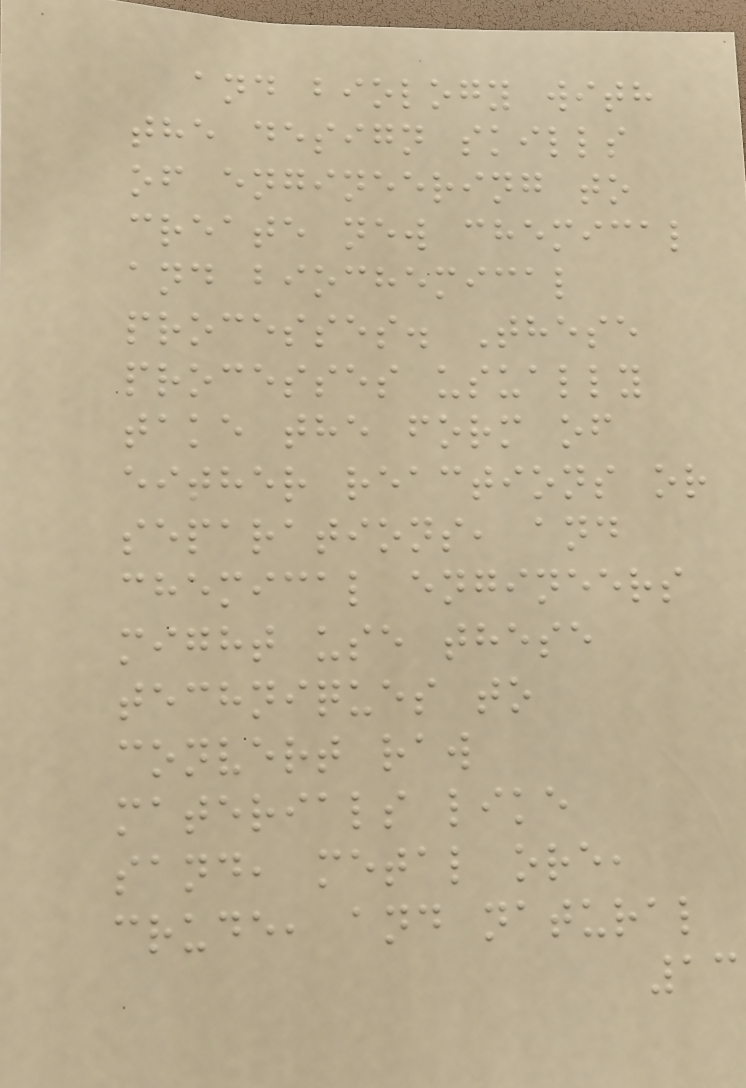and biology with
the design skills
of engineering to
create new chemical
and biochemical
processes. These
processes usually
take the form of
either reactions or
separations, and
chemical engineers
might use these
techniques to
convert raw
materials like
sand, metal ore,
crude, and natural
13
